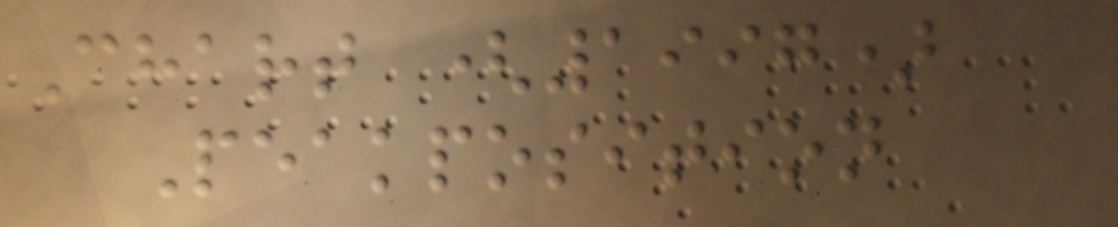Chart (1997)
Peakposition
